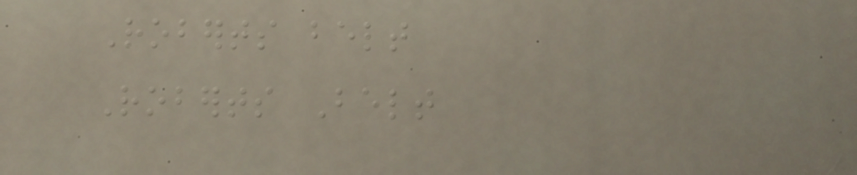Roberts belt
Roberts Belt
